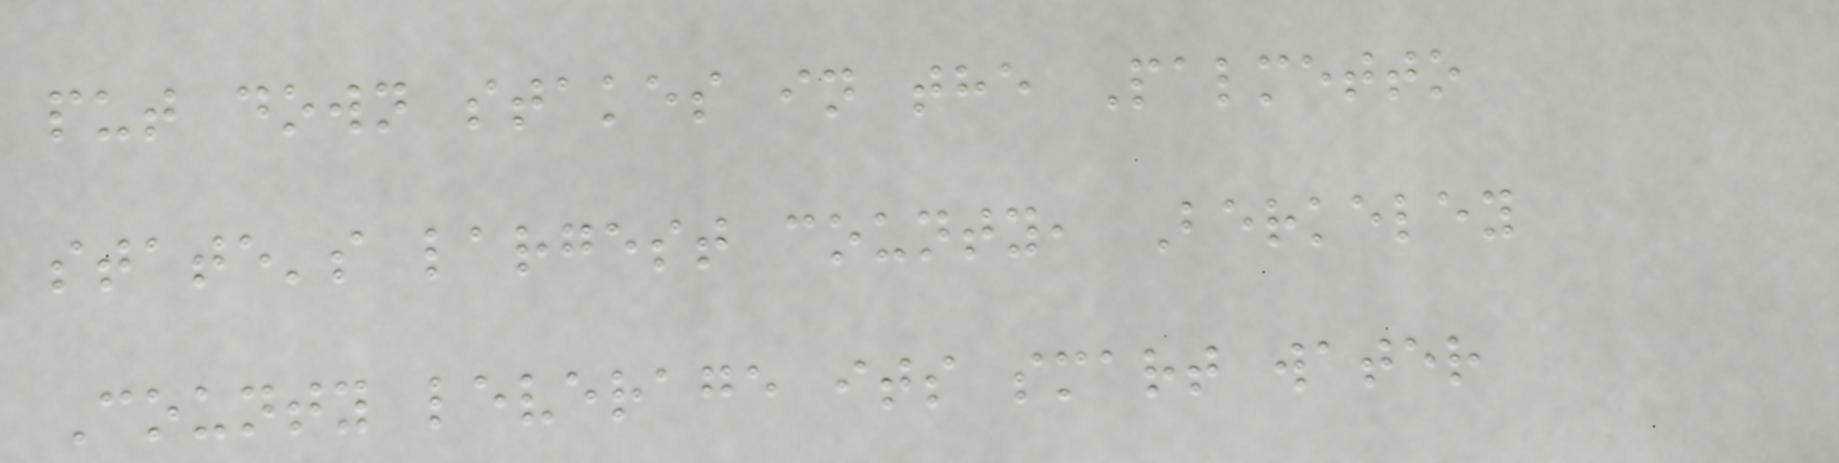put down stakes in the Palmetto
state's largest county, Berkeley
County leverage its smart water
